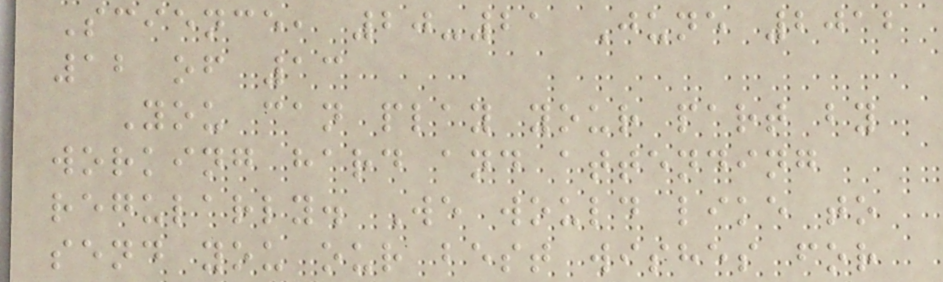Science, 20-21 June 2012
12 of 13
You can play your part by
working hard and attending
regularly. We would like to
send you our best wishes for
